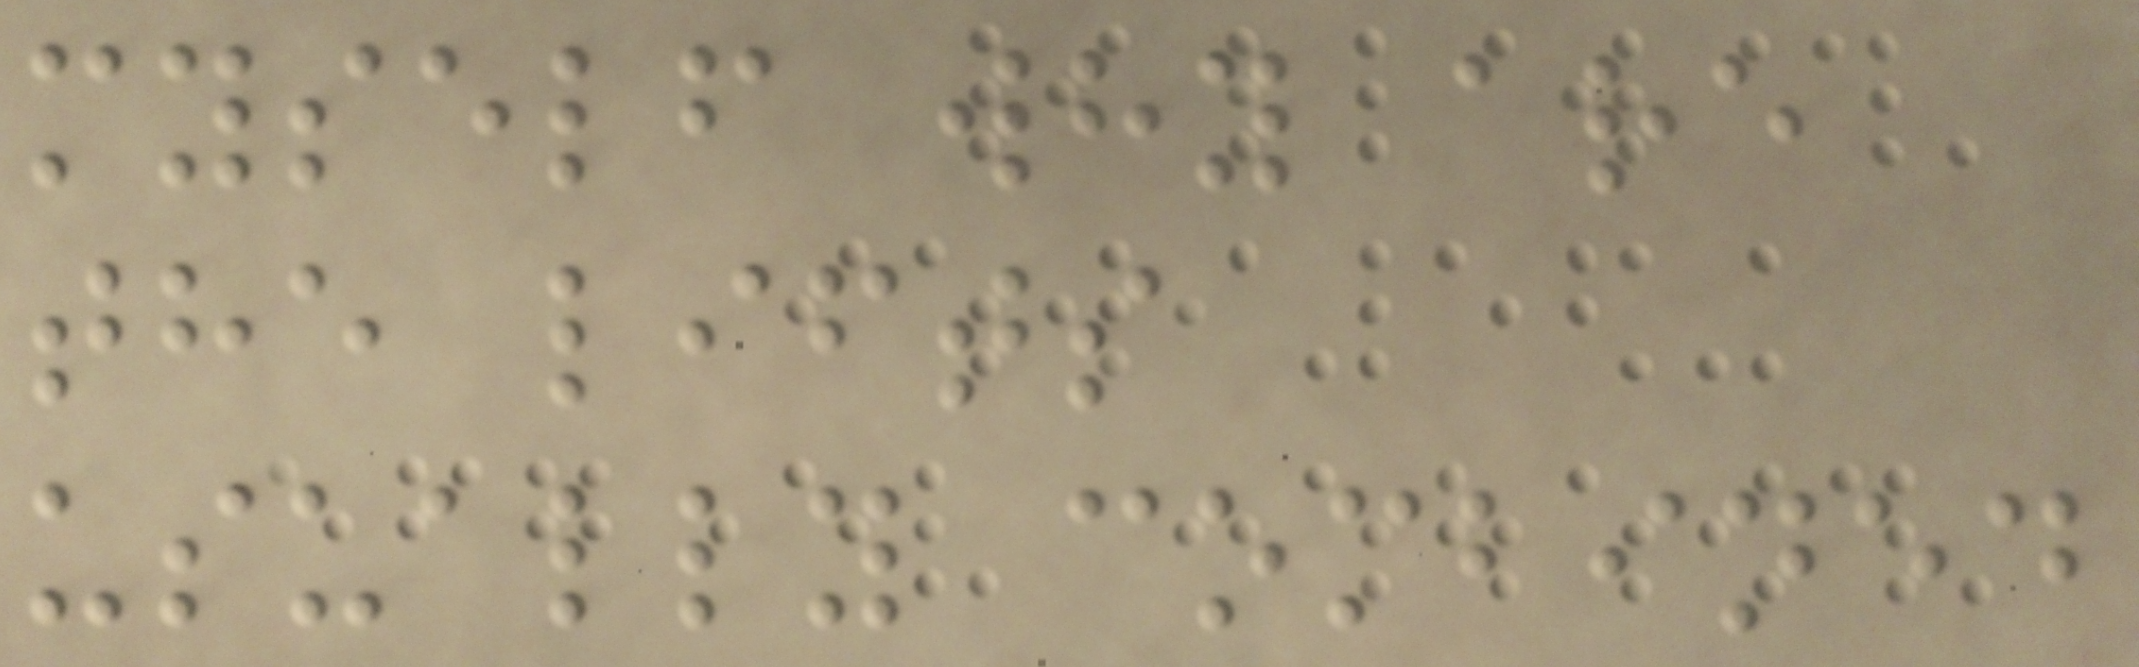myself why are
the lifts
usually combined
